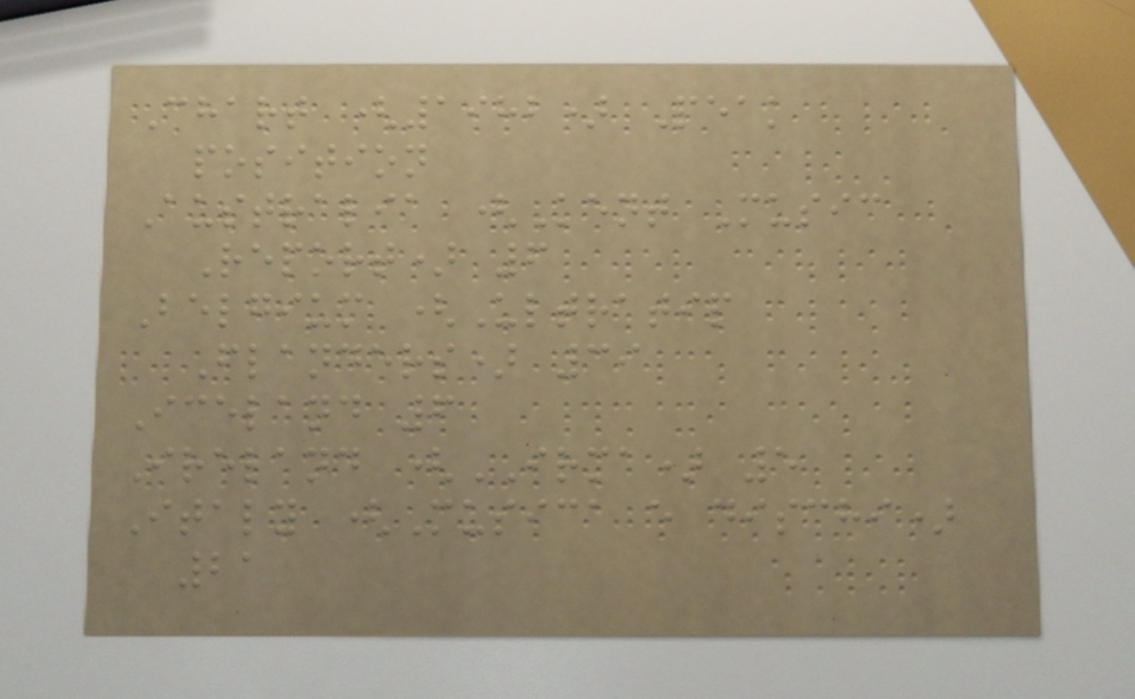Chart (1982) Peak
position
Australia (Kent Music
Report) 6
Belgium (Ultratip
Flanders) 39
Iceland 6
Ireland (IRMA) 5
Italy (Musica e dischi)
21
